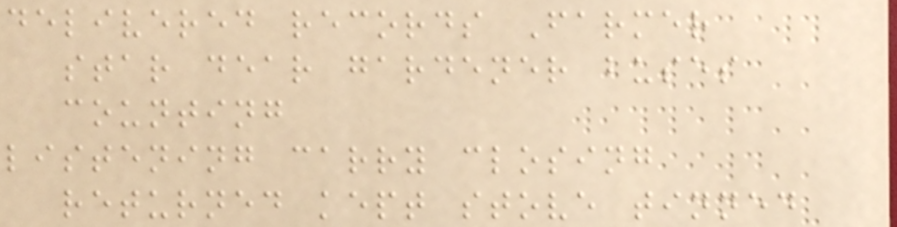delivered records Farmer
star dear gardener buses
counting
listening carry closing
returned kept stove tinned
